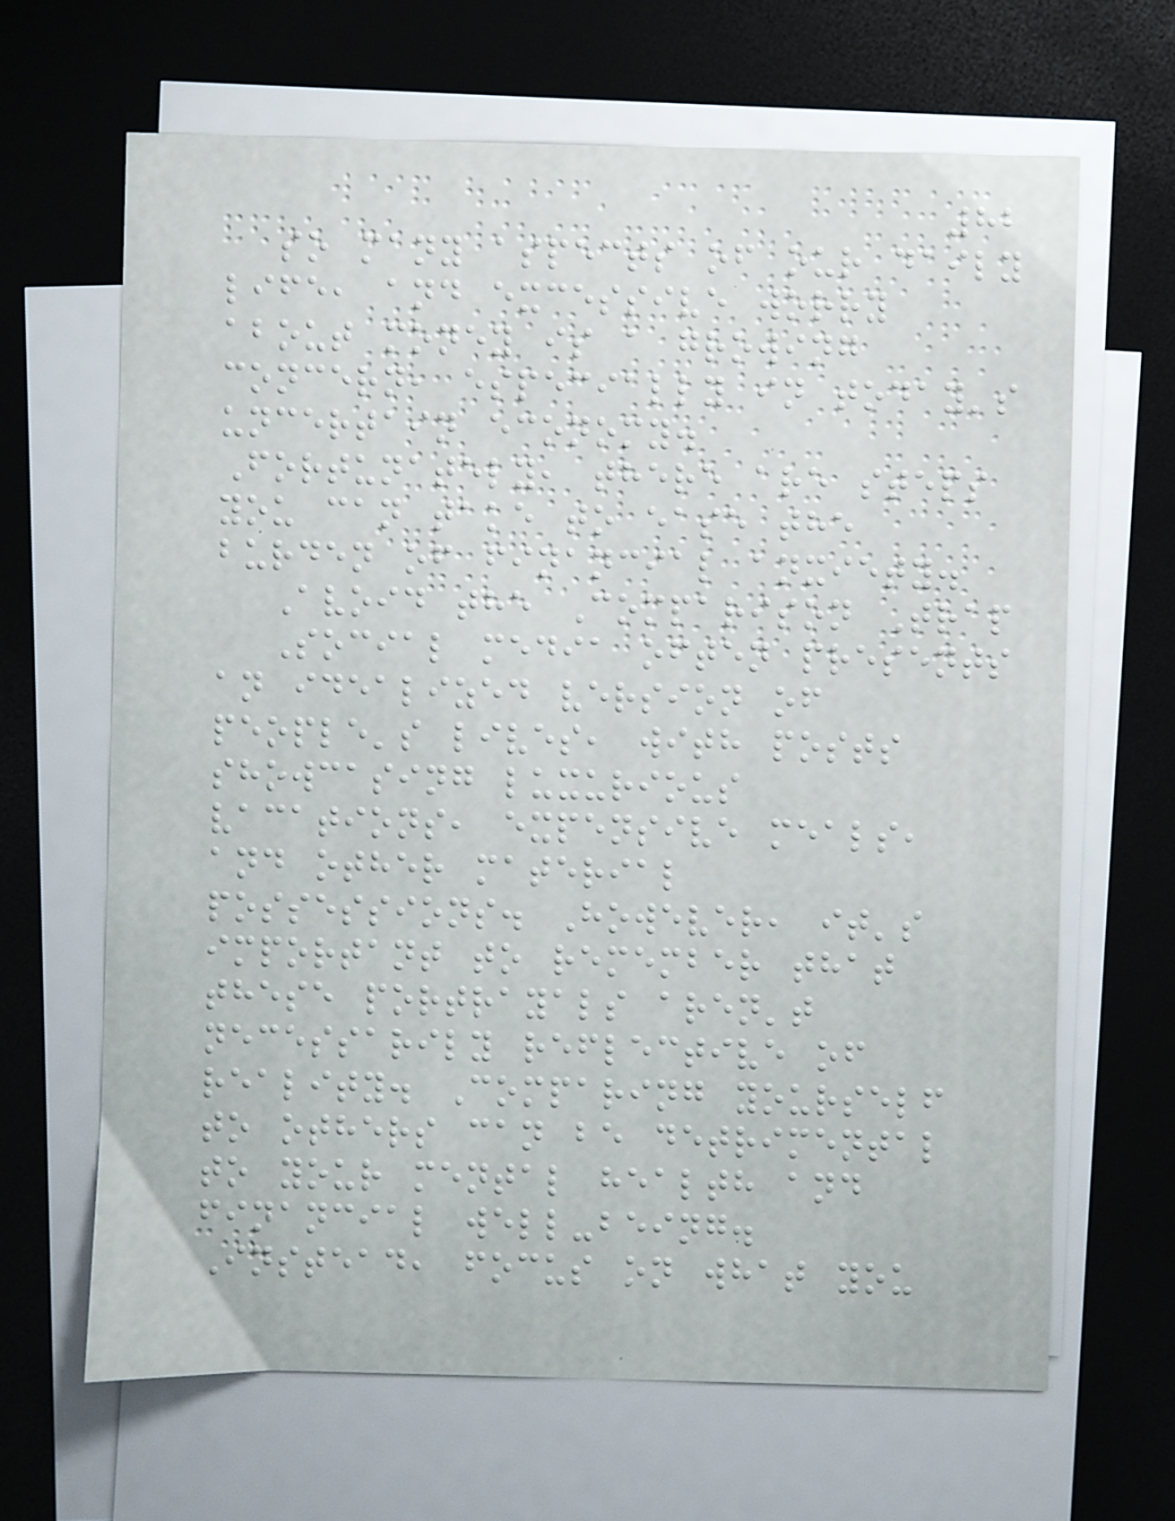82
so many aspects of our daily
life, and excessive worry
about money is a growing
concern, especially in today's
uncertain economy.
Fortunately, there are steps
you can take to ease the
burden of financial anxiety.
Avoid the Comparison Trap
Social media often presents
an idealized version of
people's lives, with posts
showcasing luxurious
vacations, expensive meals,
and other material
possessions. However, it's
important to remember that
these portrayals aren't
necessarily reflective of
reality. Comparing yourself
to others can be detrimental
to your mental health and
financial well-being.
Instead, focus on what you
